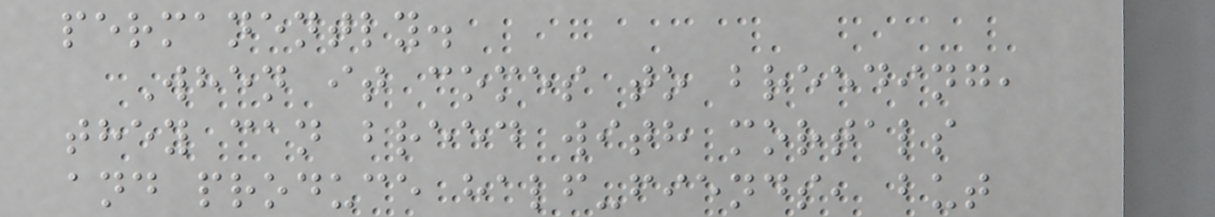permanently.
When it comes to breeding,
they can breed with mortals
and produce half-fiends, but
